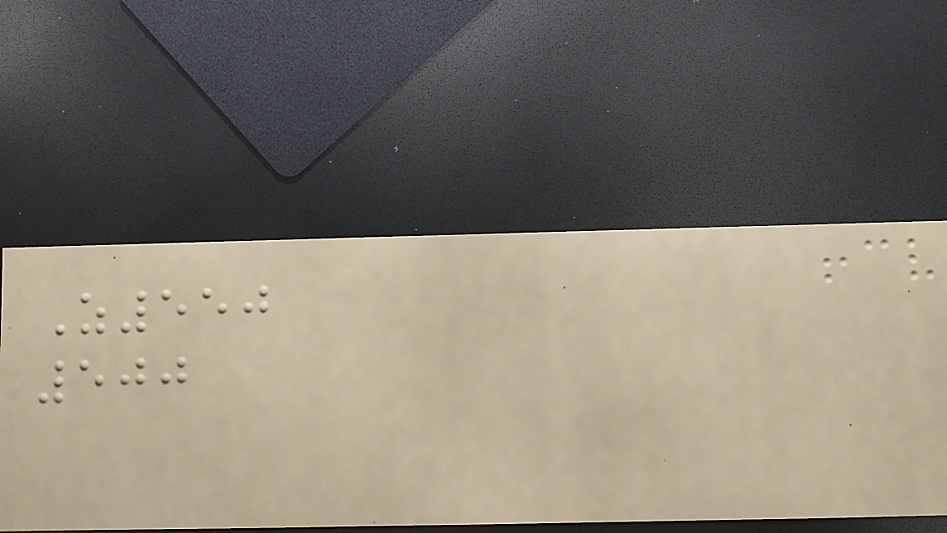Z550
500
